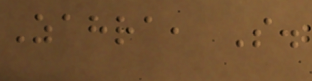Zahra, S.
